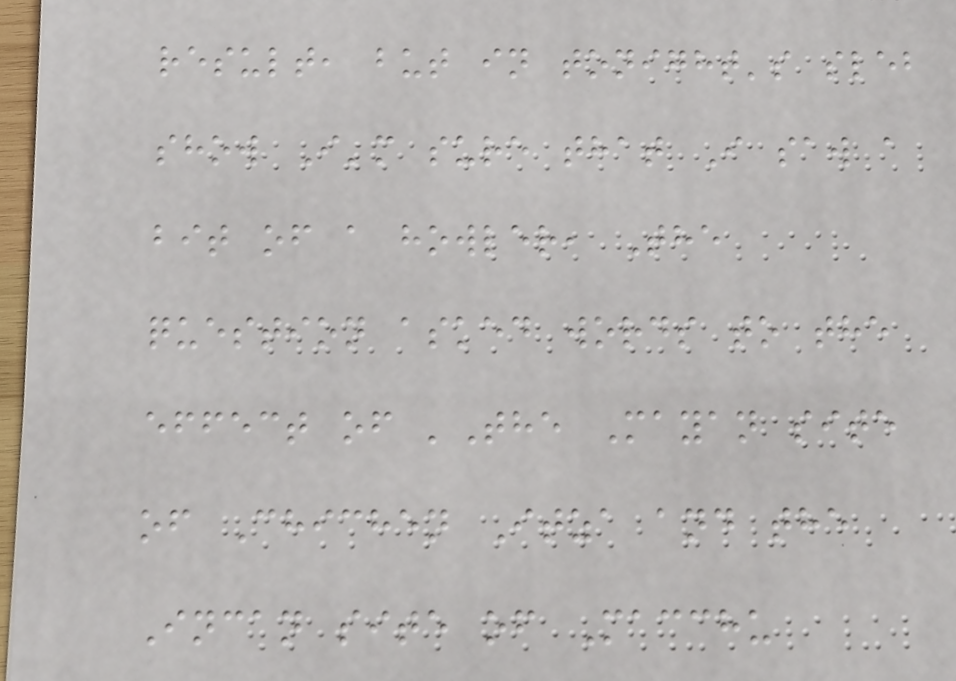result, but in tonight's sleb
show I'm sure that I saw a
bit of a howler, The
question asked words to the
effect of 'The Mayan site
of Chichen Itza and the
Incan site of Macchu
